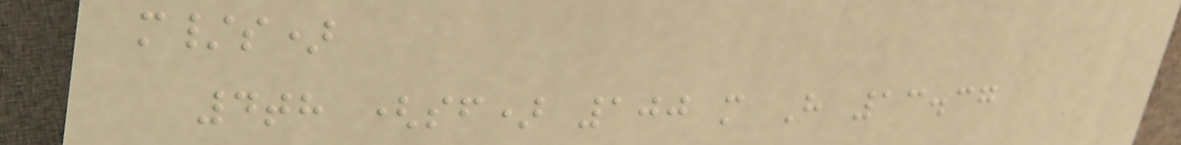m/s)
4th (sf) 100 m H 13.37
